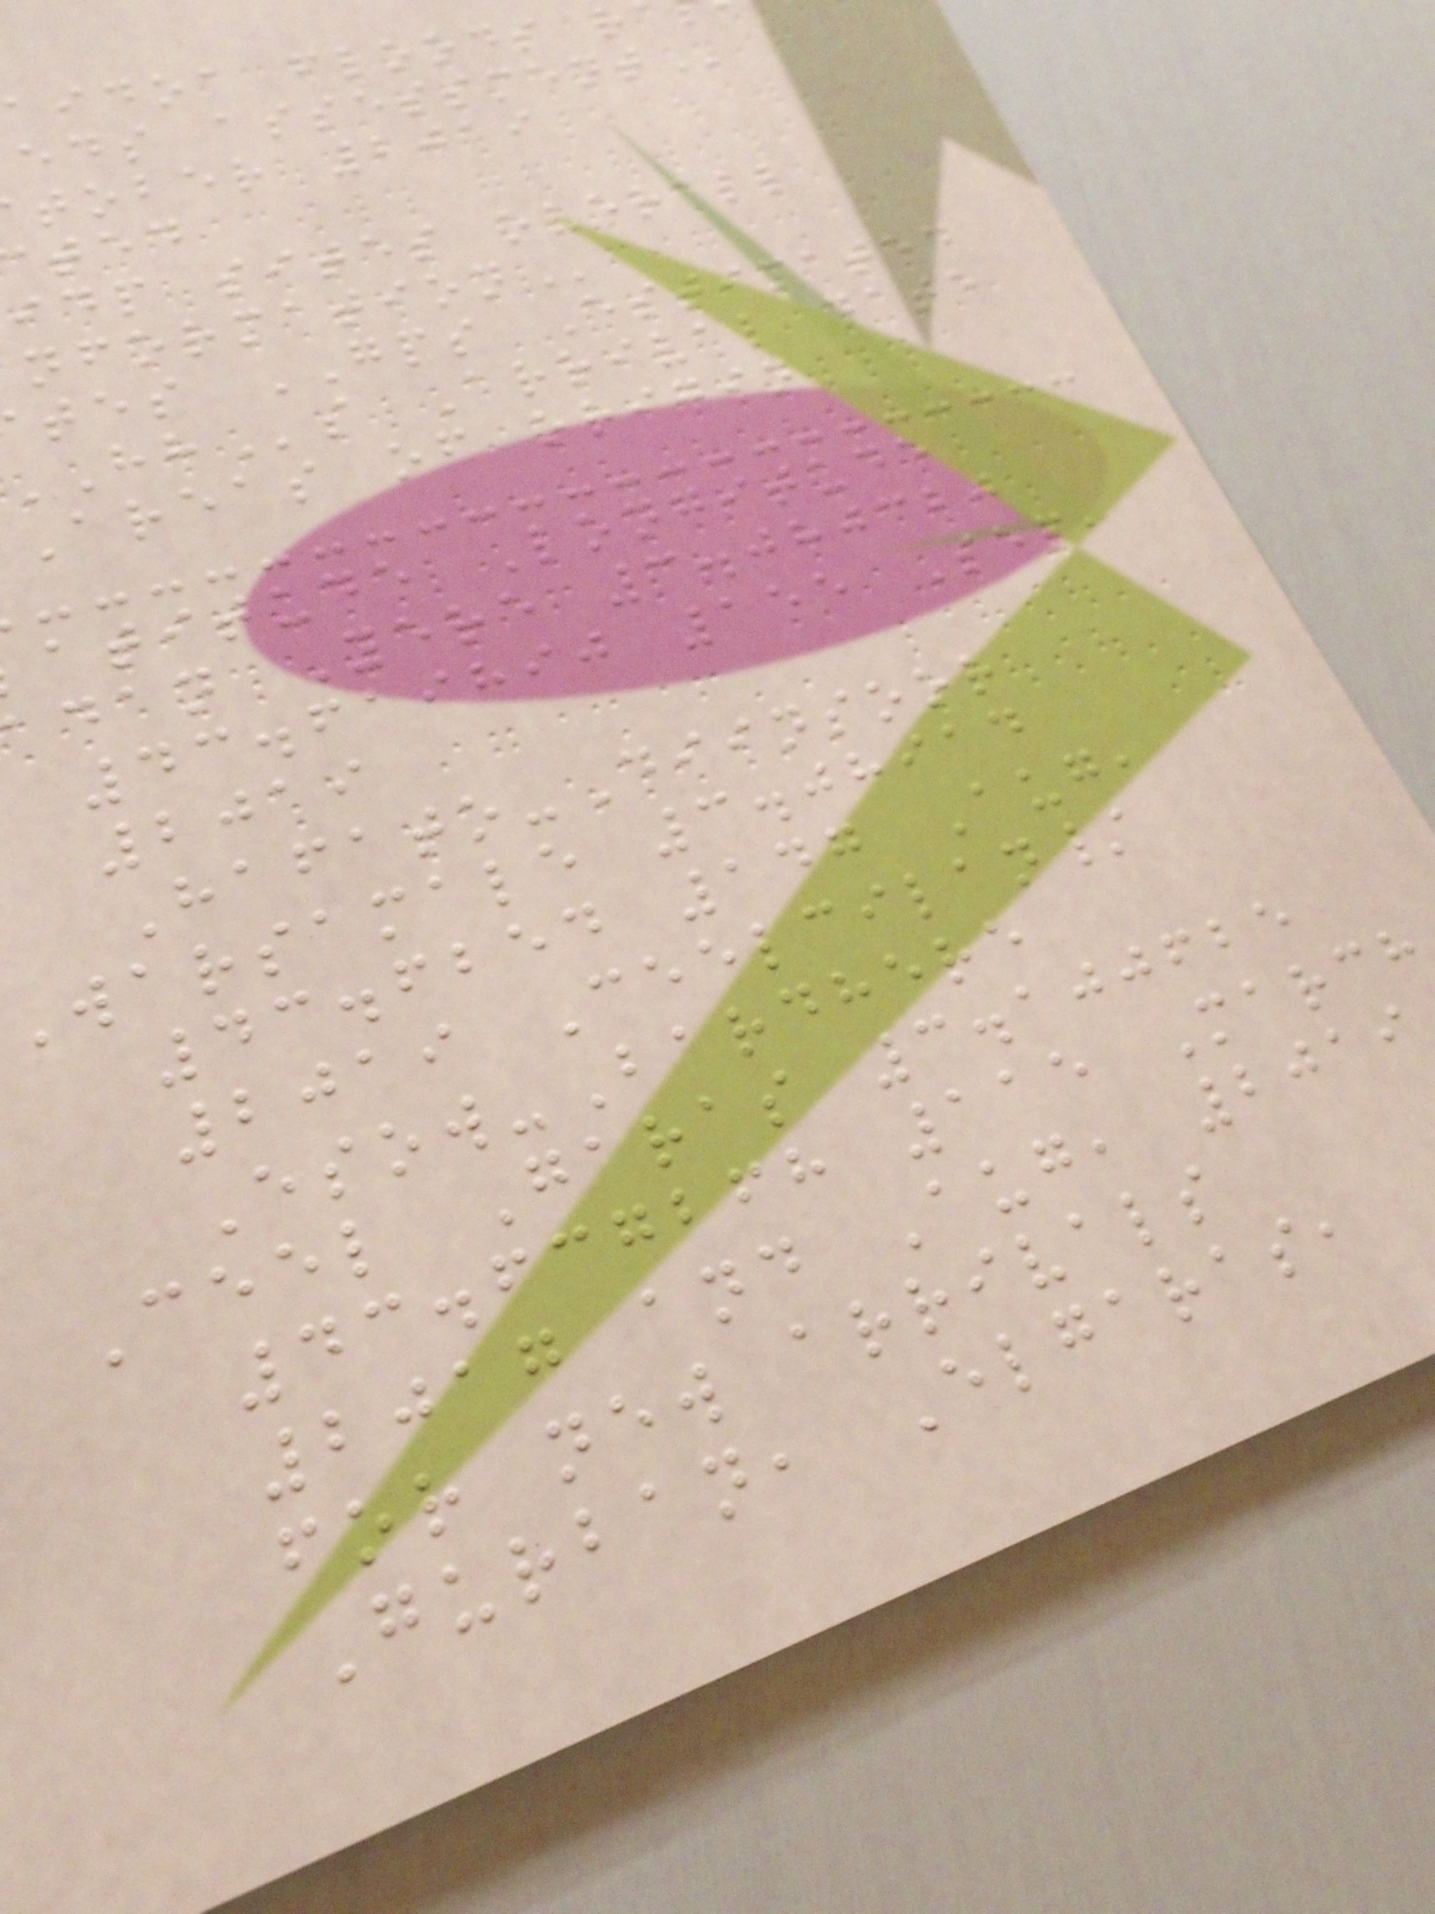aidoa floods
tober 2019
idp sites overall
tes GPS Estimated
s Arrival date
Areas of origin
atitude Longitude
dan Yere 3.080320
43.619890 155 Sep,
2019
Hafato-Diinsoor
Warsamale 3.08914
43.6254 147 Aug,
2019 Ceelcilan/
Esow-Bardhere
Ceel Garas 3.100625
43.637268 115 March
2017 and Aug, 2019
for new arrivals
Gurban, Elgaras,
